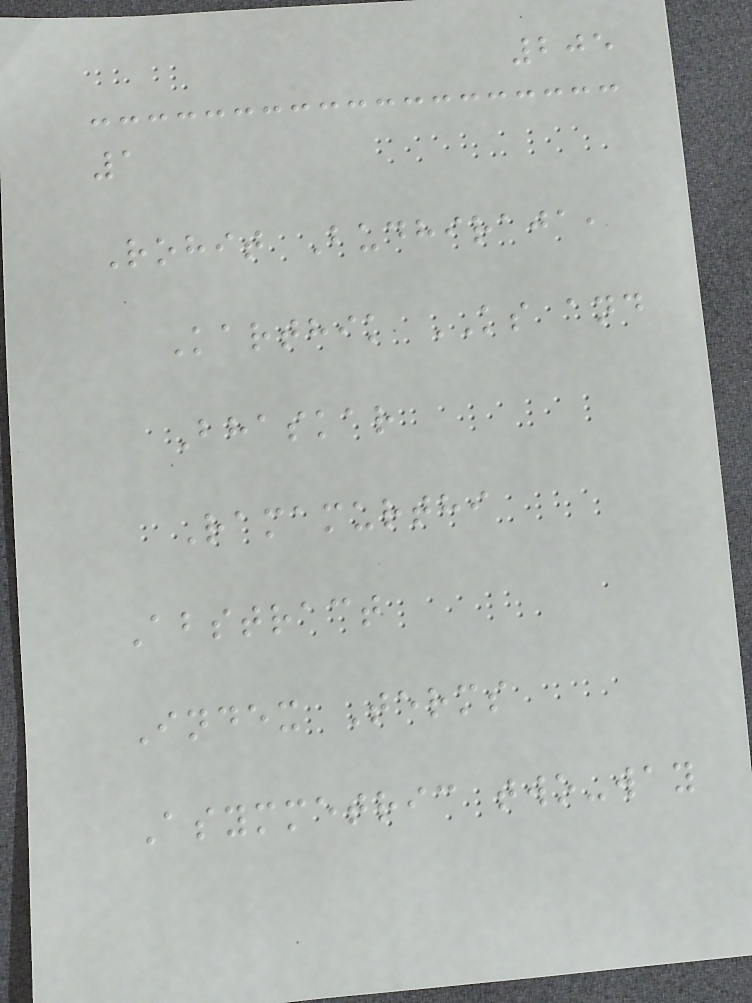205
1
Rohit Budhiraja,
Karthik KS and
Bhaskar
Ramamurthi
Abstract
Index Terms
Asymmetric two-way
